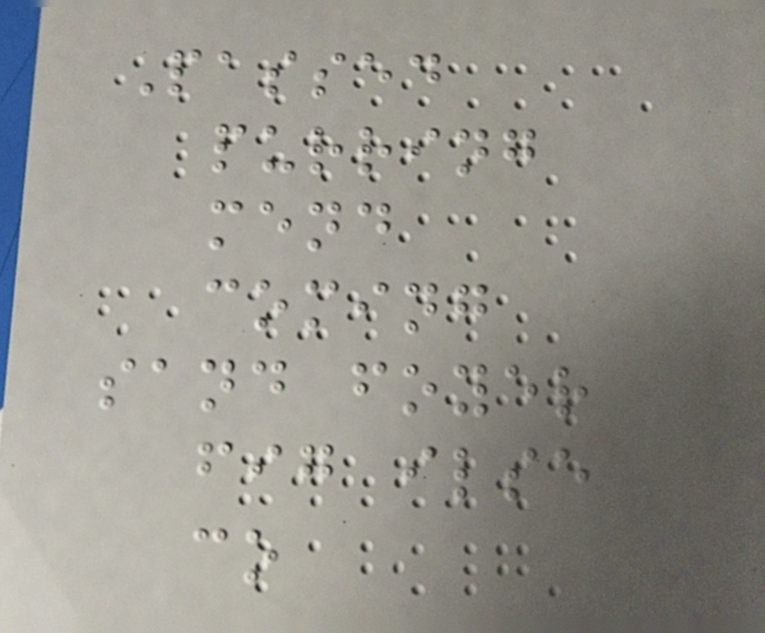Passed
purring
mend
coming
sand foyer
fig ilse
co
